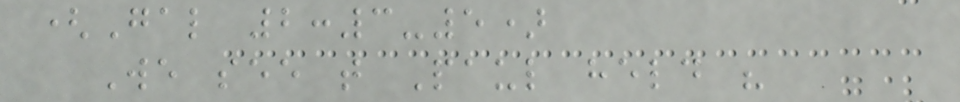(Gal 2:3-5)
We see that Paul held his
